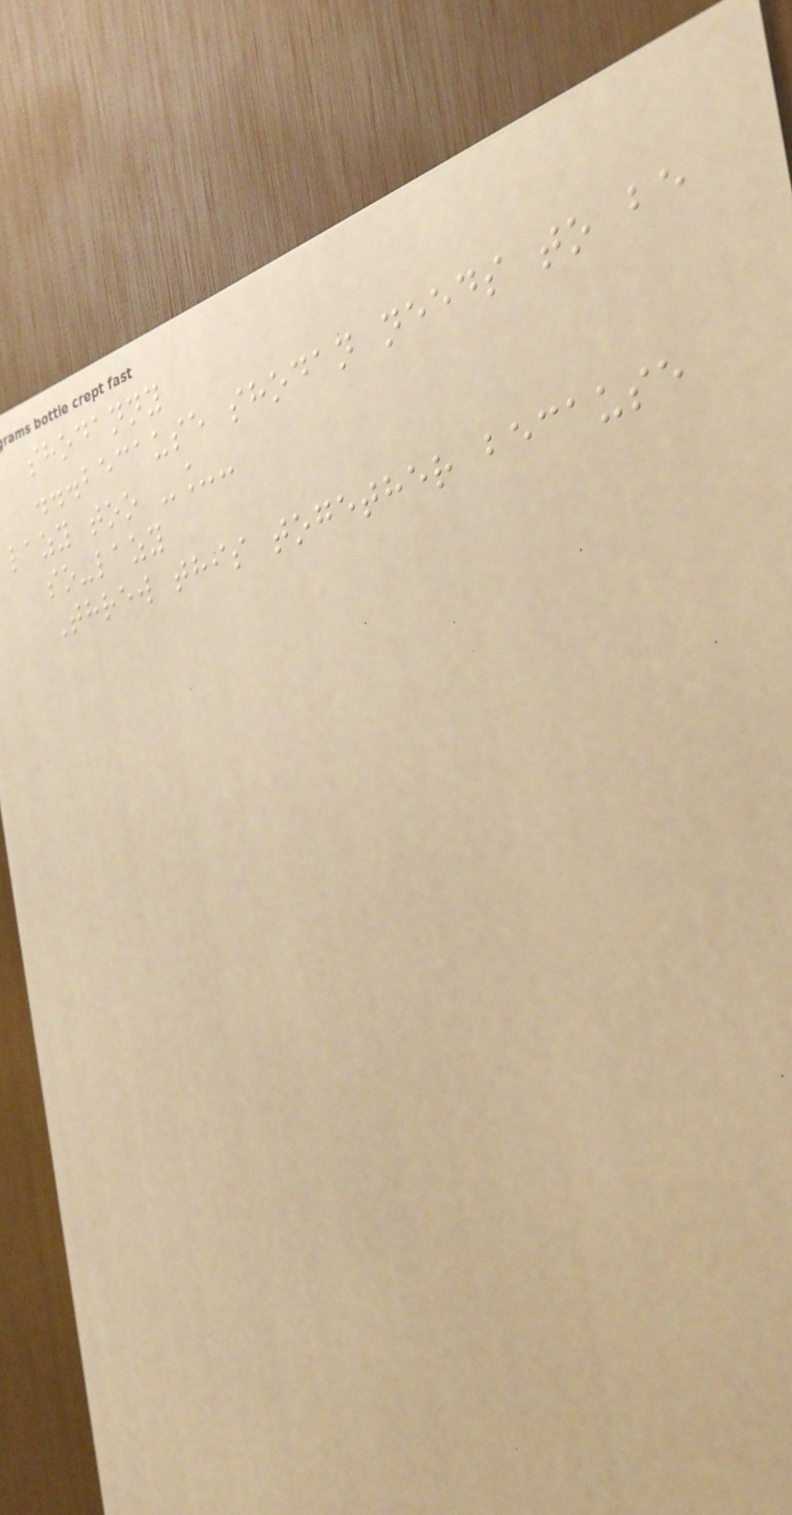shodanny
...because shodan needs to be
lazy too -_-
so-lazy
Threw this together because
